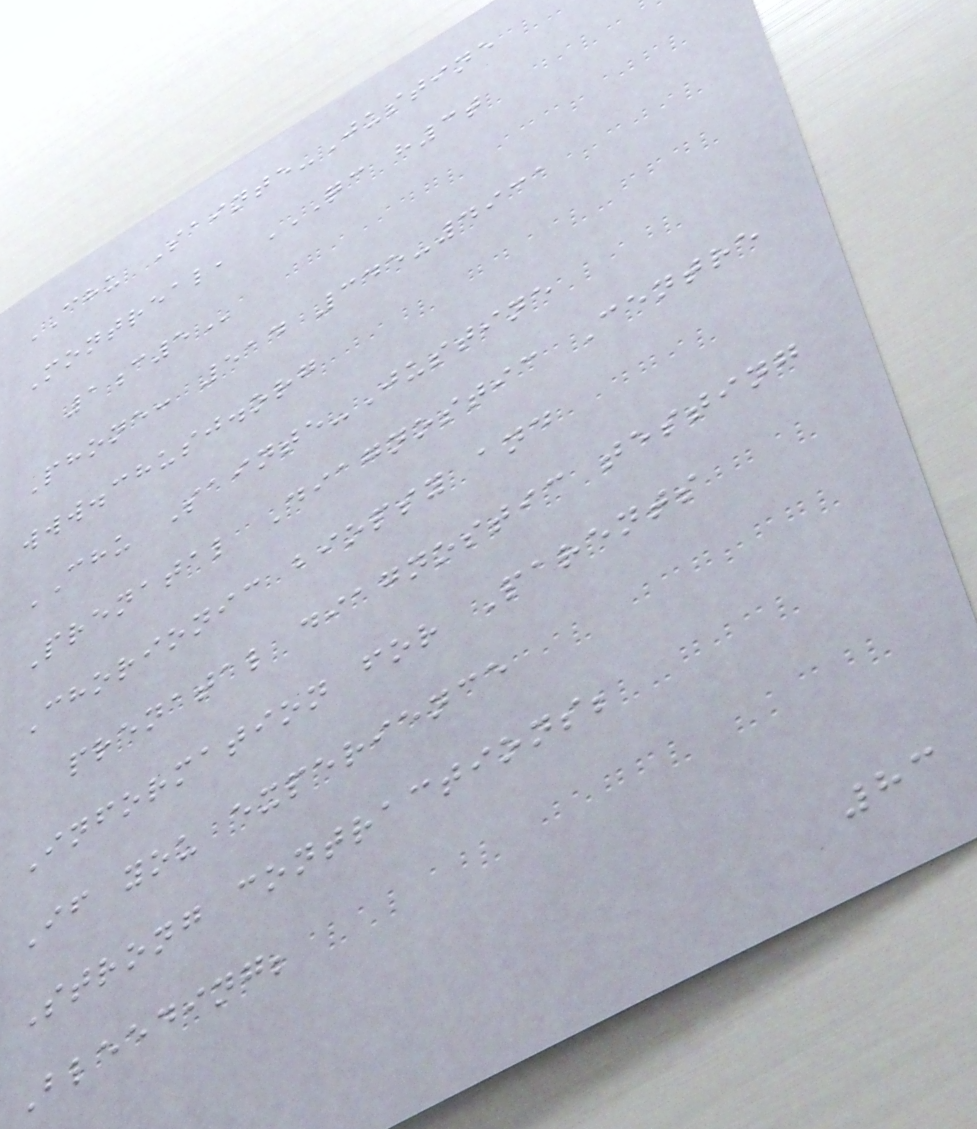CHU Sainte-Justine
Montreal, QC H3T
1C5
Phone: 514 345-4931
www.chusj.org
CHU Sainte-Justine
Prenatal Diagnostic Centre
Chorionic biopsy and
prenatal diagnostic testing
Information for Parents
If you experience
Strong contractions;
Bleeding;
83
